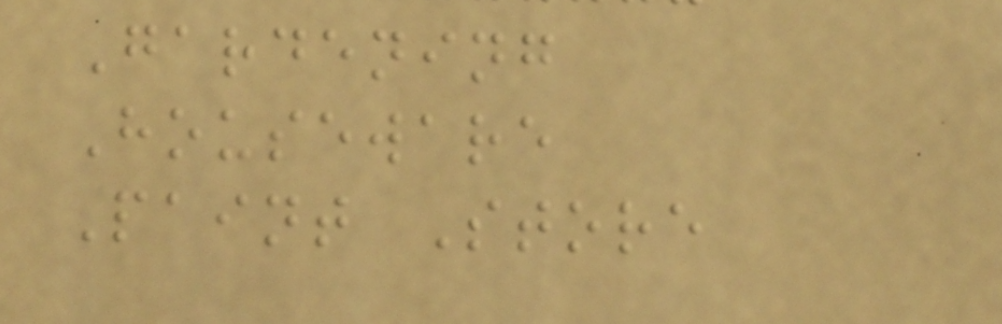Gardening
Houseware
Paint Store
